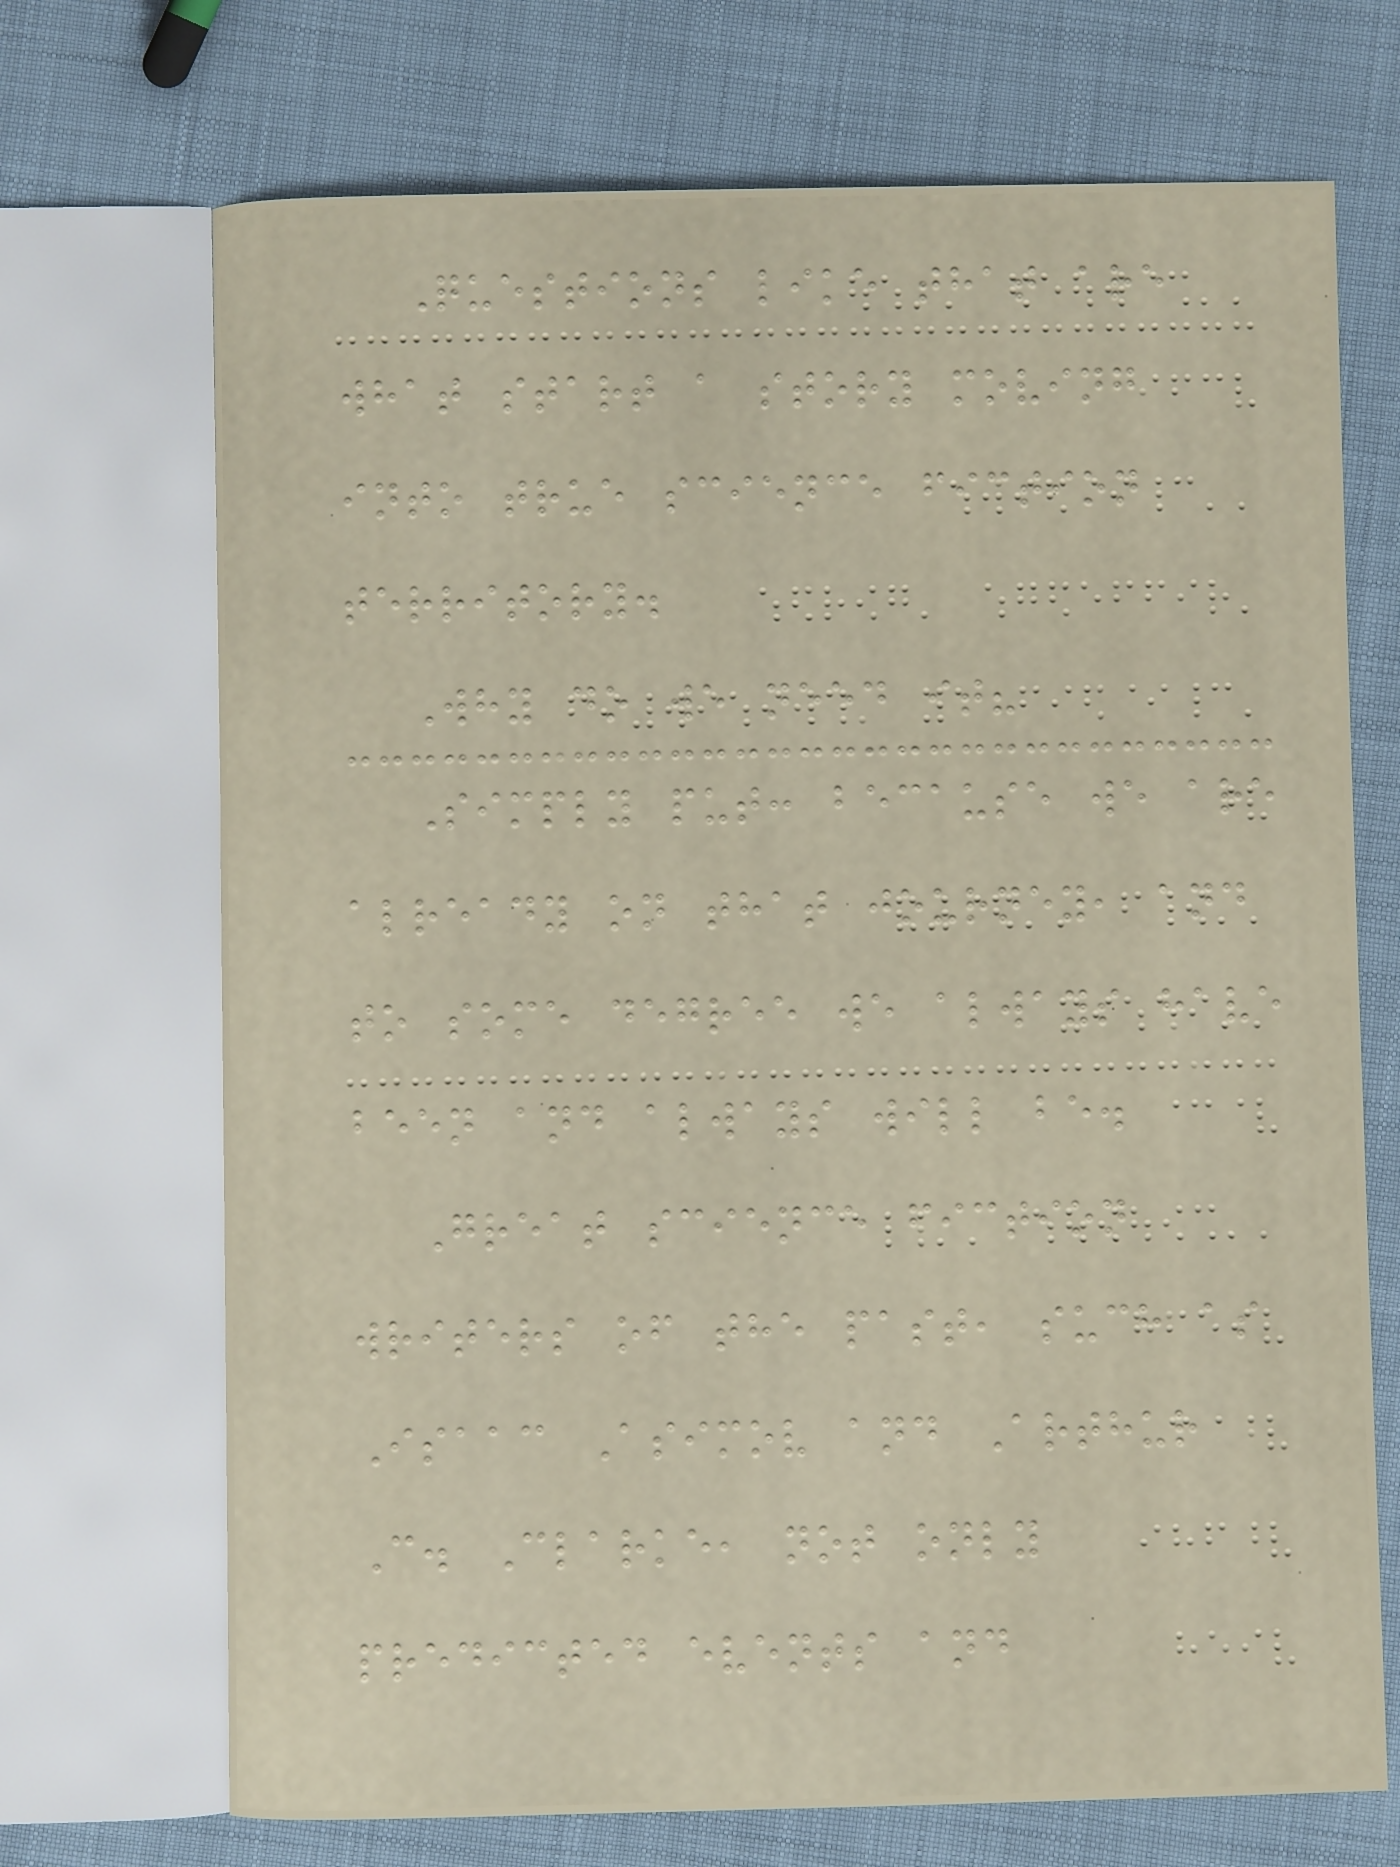Questions like that are
what start a story moving
into true science fiction
territory.
Why do we need it?
Simply put: because we are
already on that journey, and
to some degree we always have
been and always will be.
Great science fiction
writers of the past, such as
Isaac Asimov and Arthur
C. Clarke, not only
predicted events and
